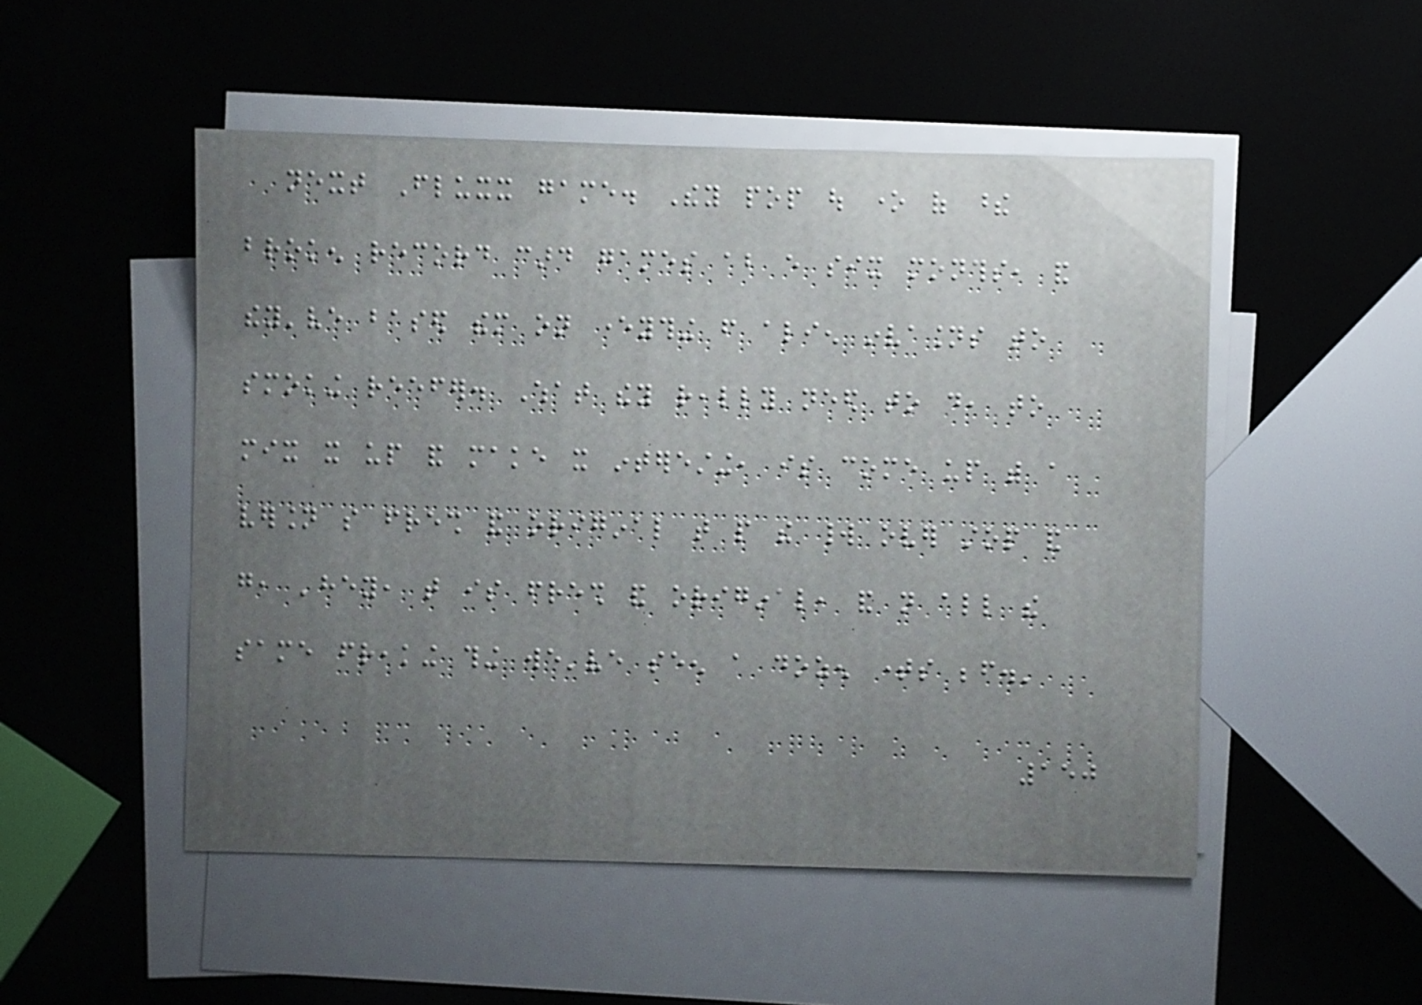next Fluxx game. They pop out one of these
broken record card games about every six months, and
they've based them on everything from alien invasions to
smoking reefer. What they really need to do, to
mix it up and make it interesting, is come up with a
version so fresh and original that people the world over stop and
go, 'hey, that is fresh and original, and not all the
same freaking thing we've seen a dozen times before.'
150
